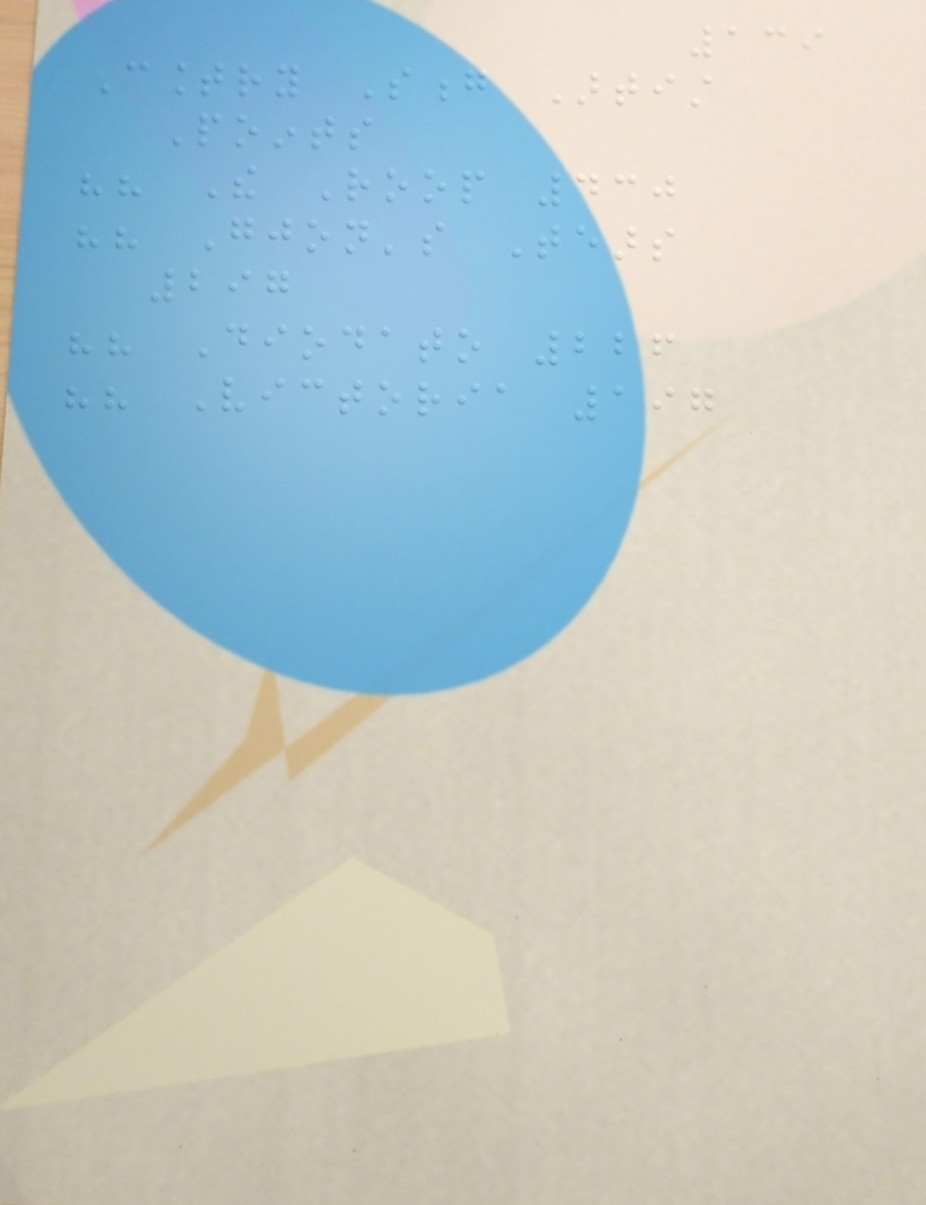139
Country Song Artist
Points
"" The Roop 430
"" Gjon's Tears
297
"" Diodato 226
"" Victoria 197
